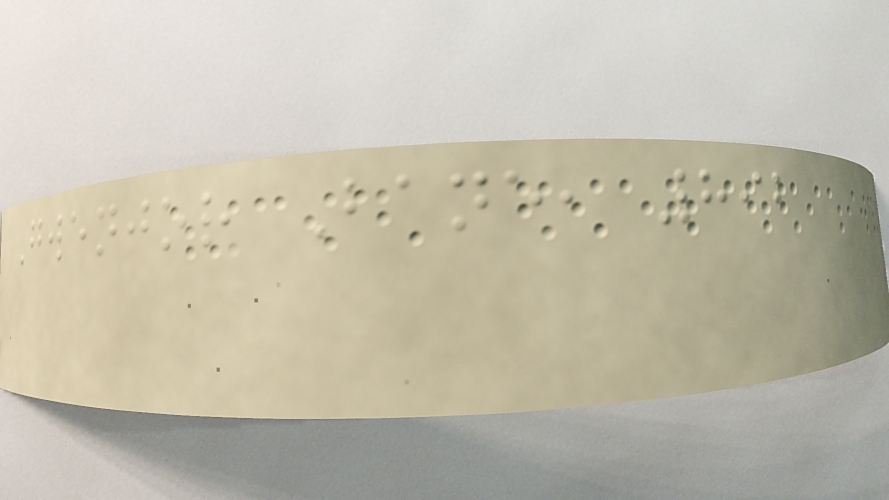Gwenjor Bane, 892
